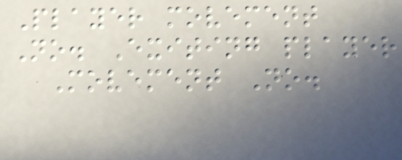Player movement
No. Exiting player
Movement No.
